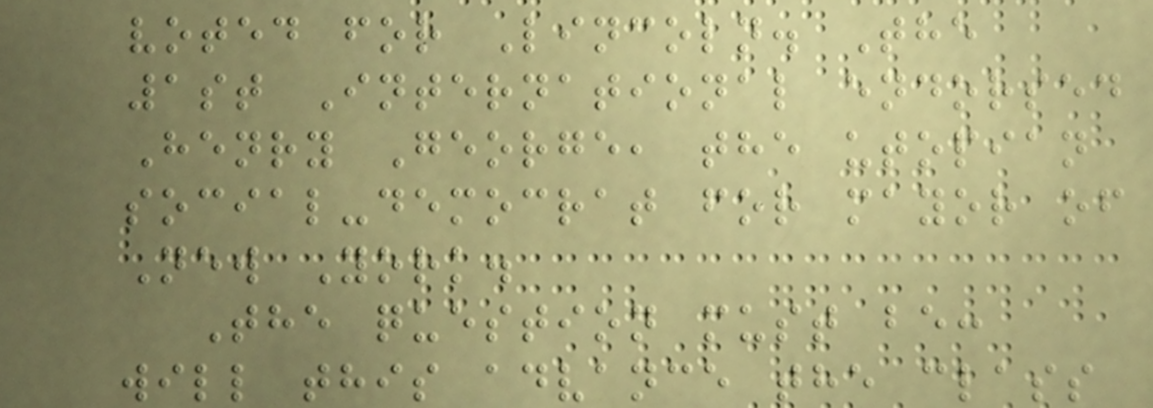voted for Lincoln. The
1st International endorsed
Henry George, the utopian
social-democrat for mayor of
New York.
The question must be:
will this advance the class
